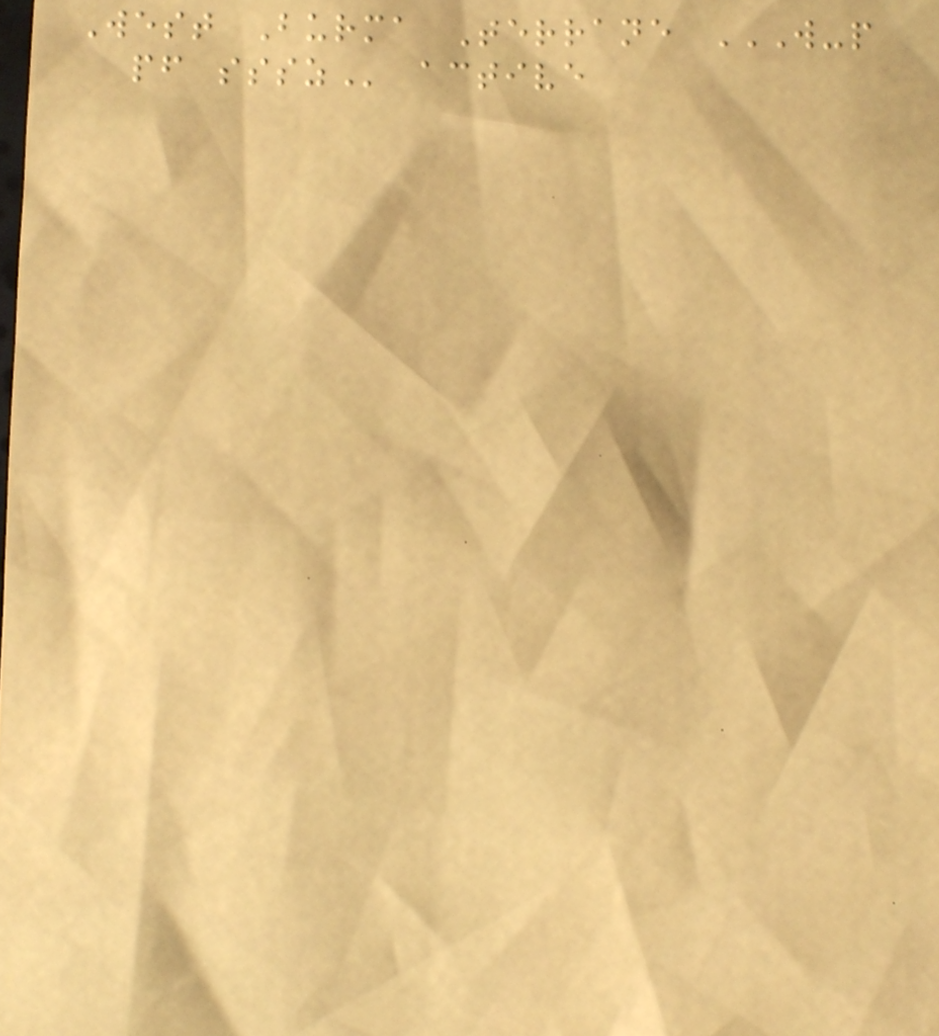West Burma Terrane W-P
PF SSSZ active
